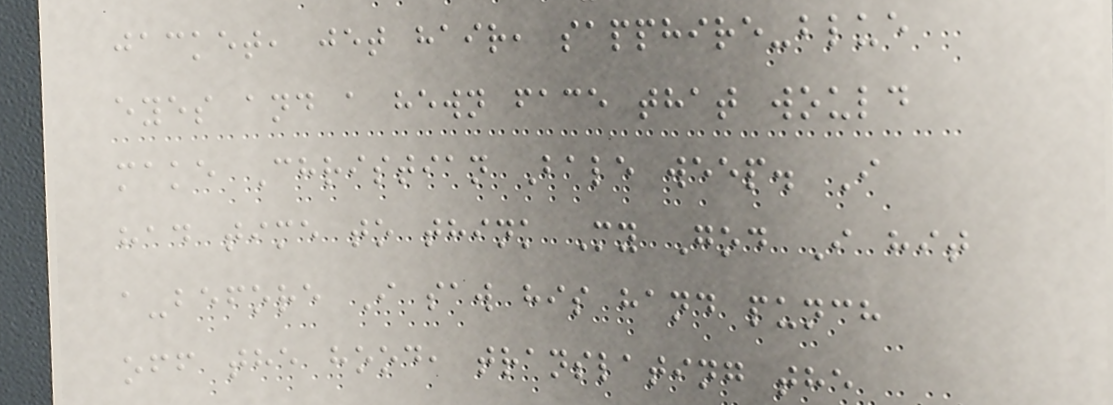jacket, jet hair, sapphire-blue
eyes and a hewn face that would
make Christian Bale weep. I
had time to think My God I hit
a-before I saw his hand punch
off the hood, translating the
